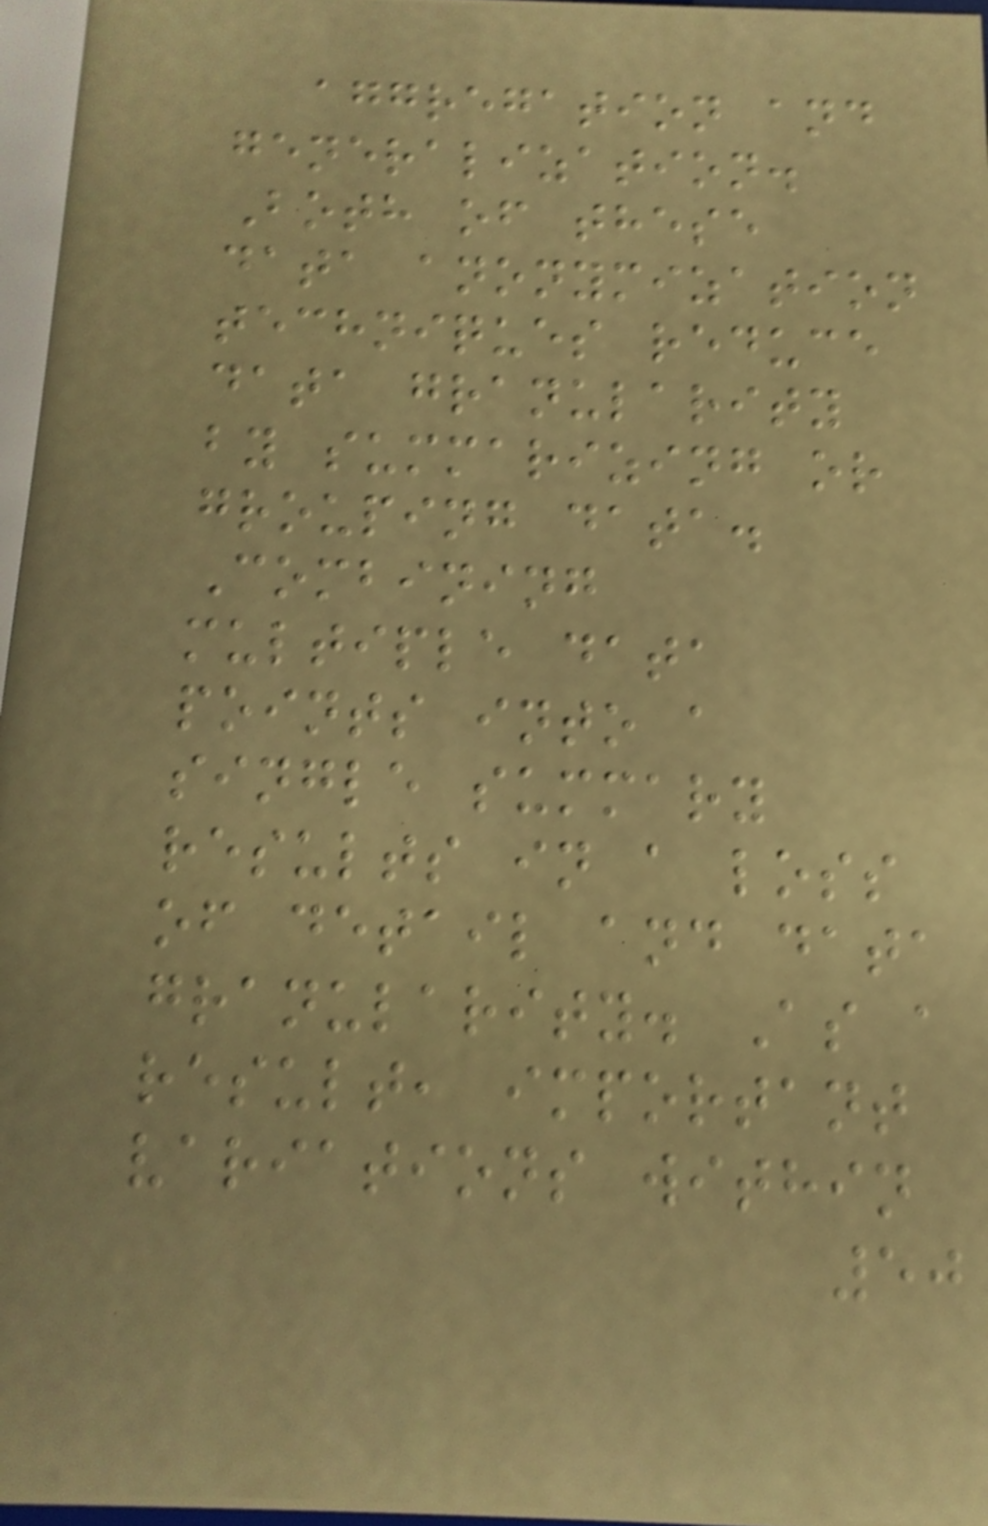aggregation and
generalization.
Both of these
data anonymization
techniques reduce
data granularity
by summarizing or
grouping data.
Combining
multiple data
points into a
single summary
results in a loss
of detail and data
granularity. As a
result, important
variations within
50
